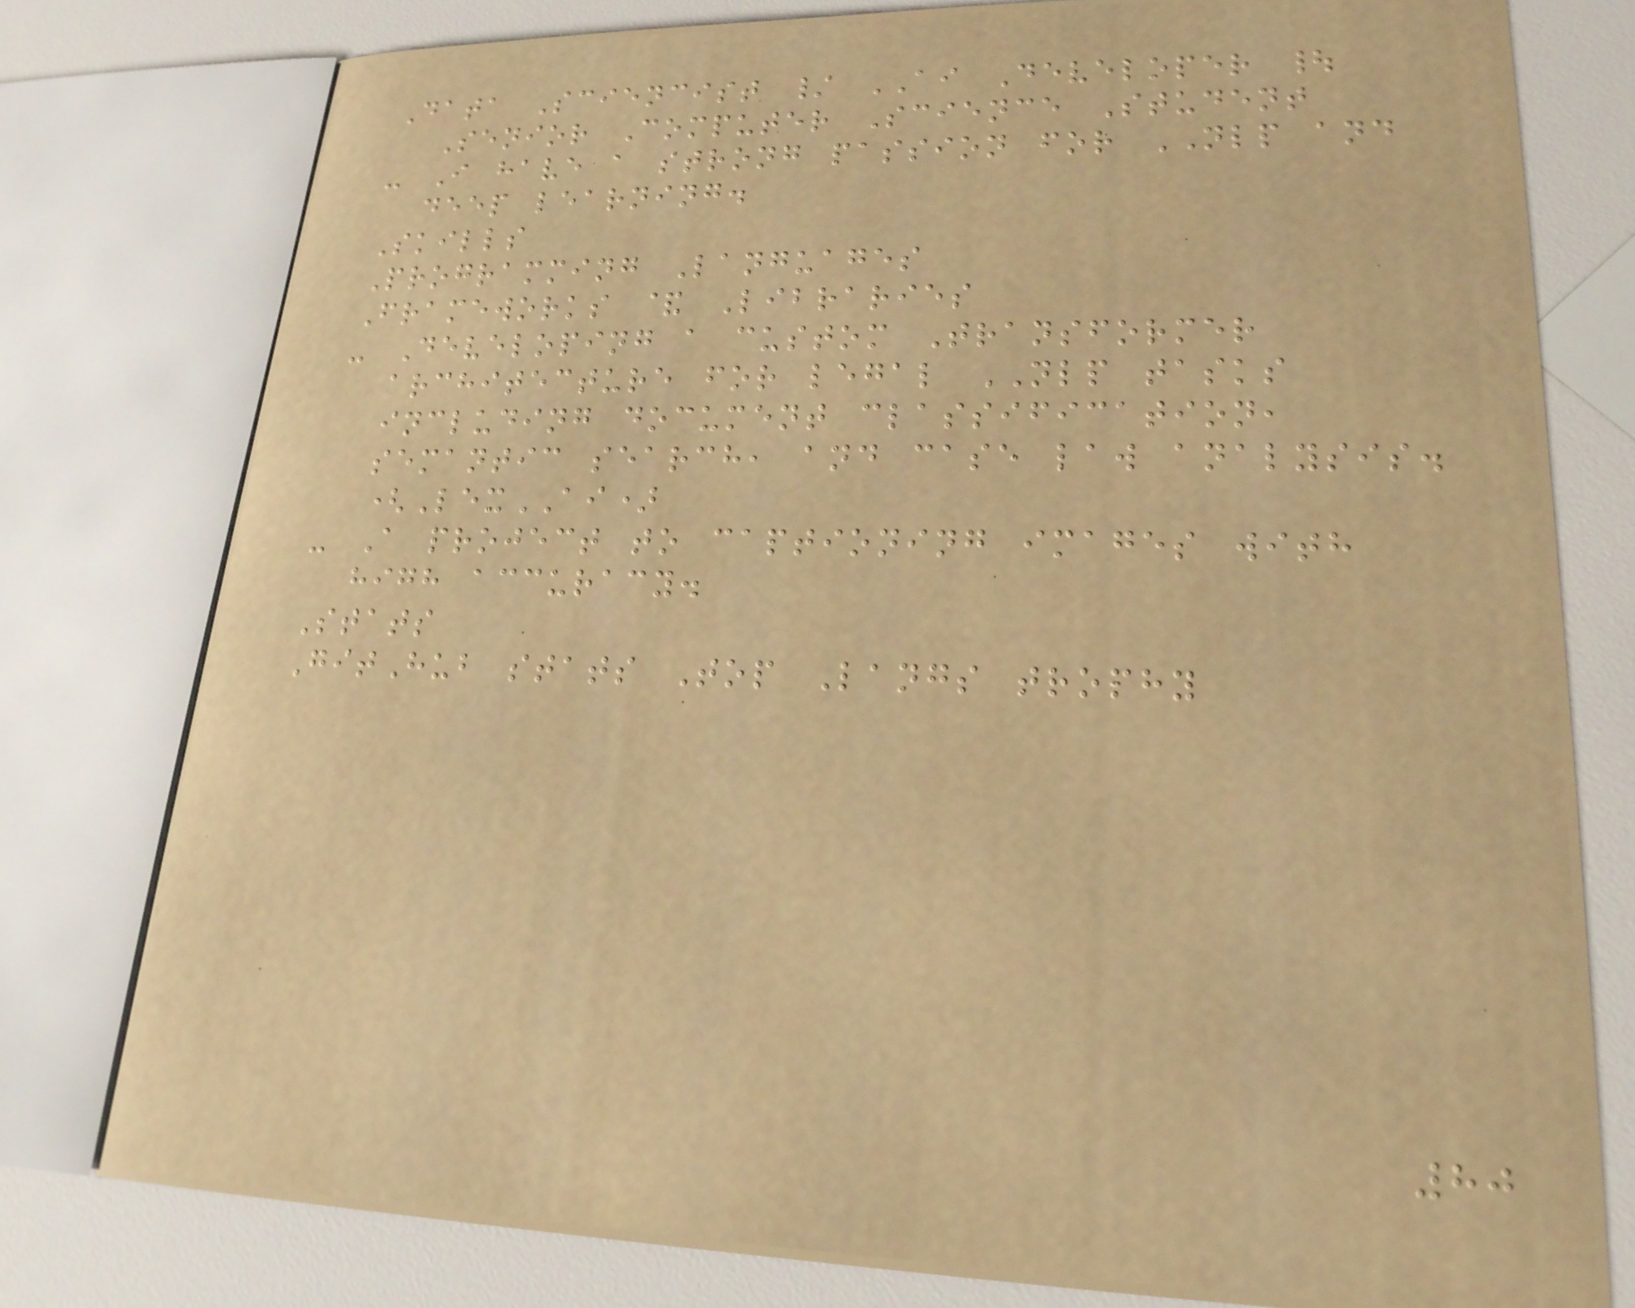Data Sciencist / AI Developer |
Senior Computer Science Student
- I have a strong passion for NLP and
deep learning.
Skills
Programming Languages
Frameworks & Libraries
- Developing a custom Transformer
architecture for legal NLP tasks
including document classification,
semantic search, and case law analysis.
(LexAI)
- A project to captioning images with
high accuracy.
Stats
GitHub stats Top Langs trophy
80
